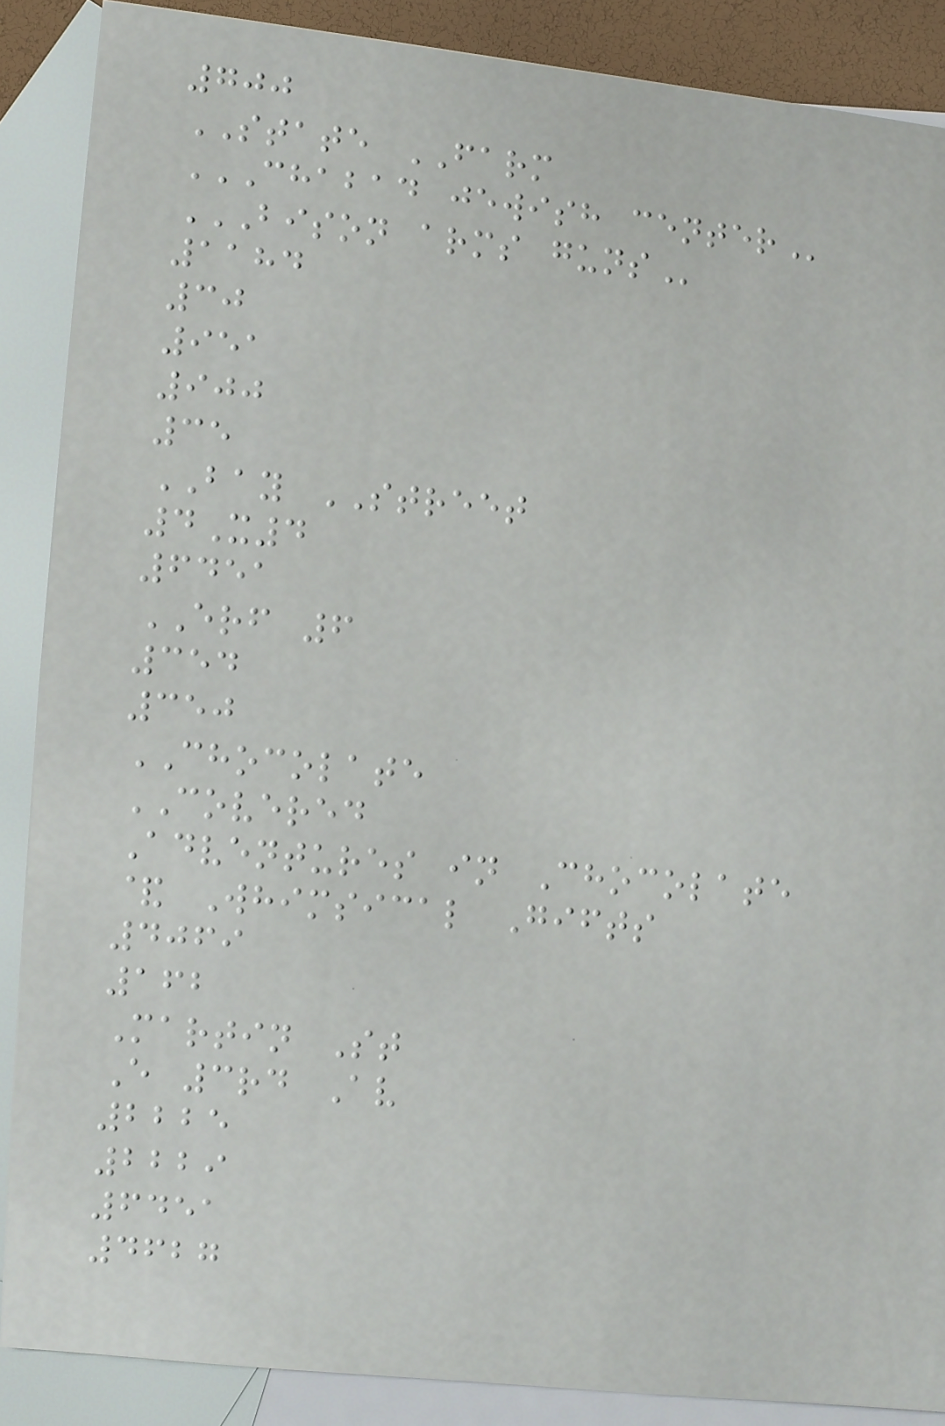700
STATE FARM
CHABAD JEWISH CENTER
BISON ARMS GUNS
1184
30
951
900
35
BAY STREET
4X4
6451
ERF 6
354
350
CHOCOLATE
COVERED
Adventures in Chocolate
& Whimsical Gifts
4069
162
Martin St
E 3rd Av
2225
2229
6451
4627
